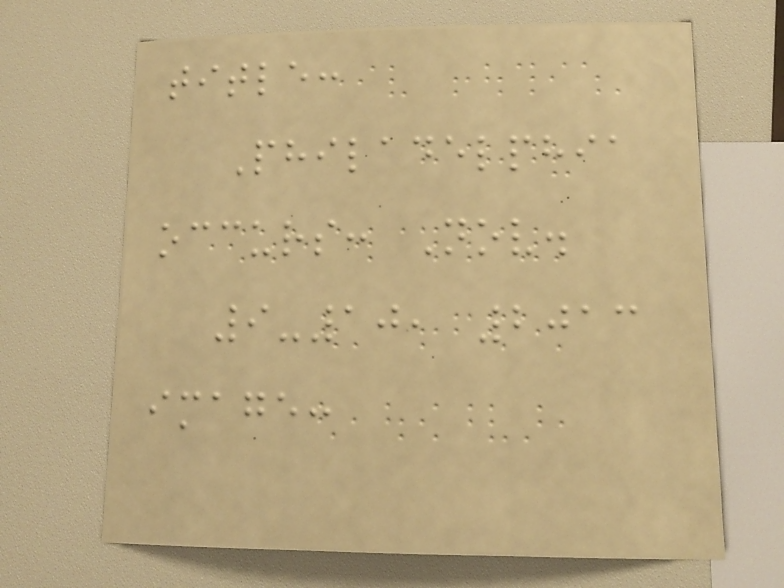title:
Philadelphia
occurs: Nov.
9-10, 2013
image:
